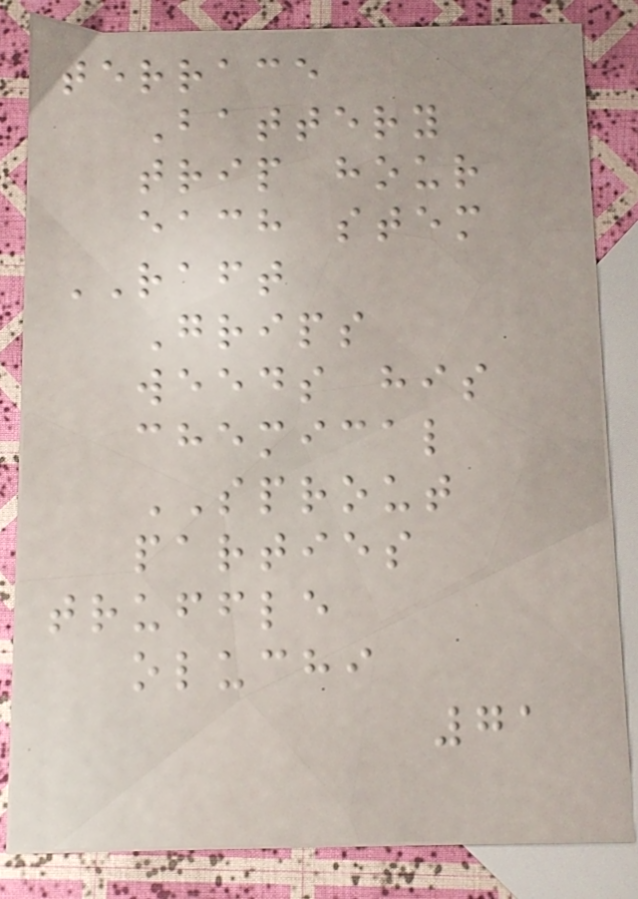terrace
Battery
trip hour
each stem
RAFT
Grips
weeds his
chemical
SPROUT
parties
truffle
oluchi
71
